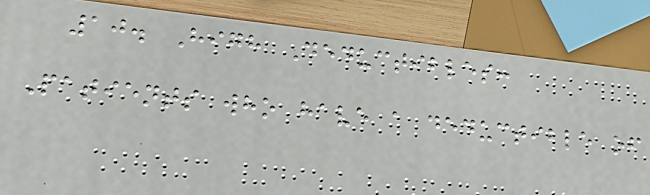10. High Deductibles:
Patients who have a deductible of
